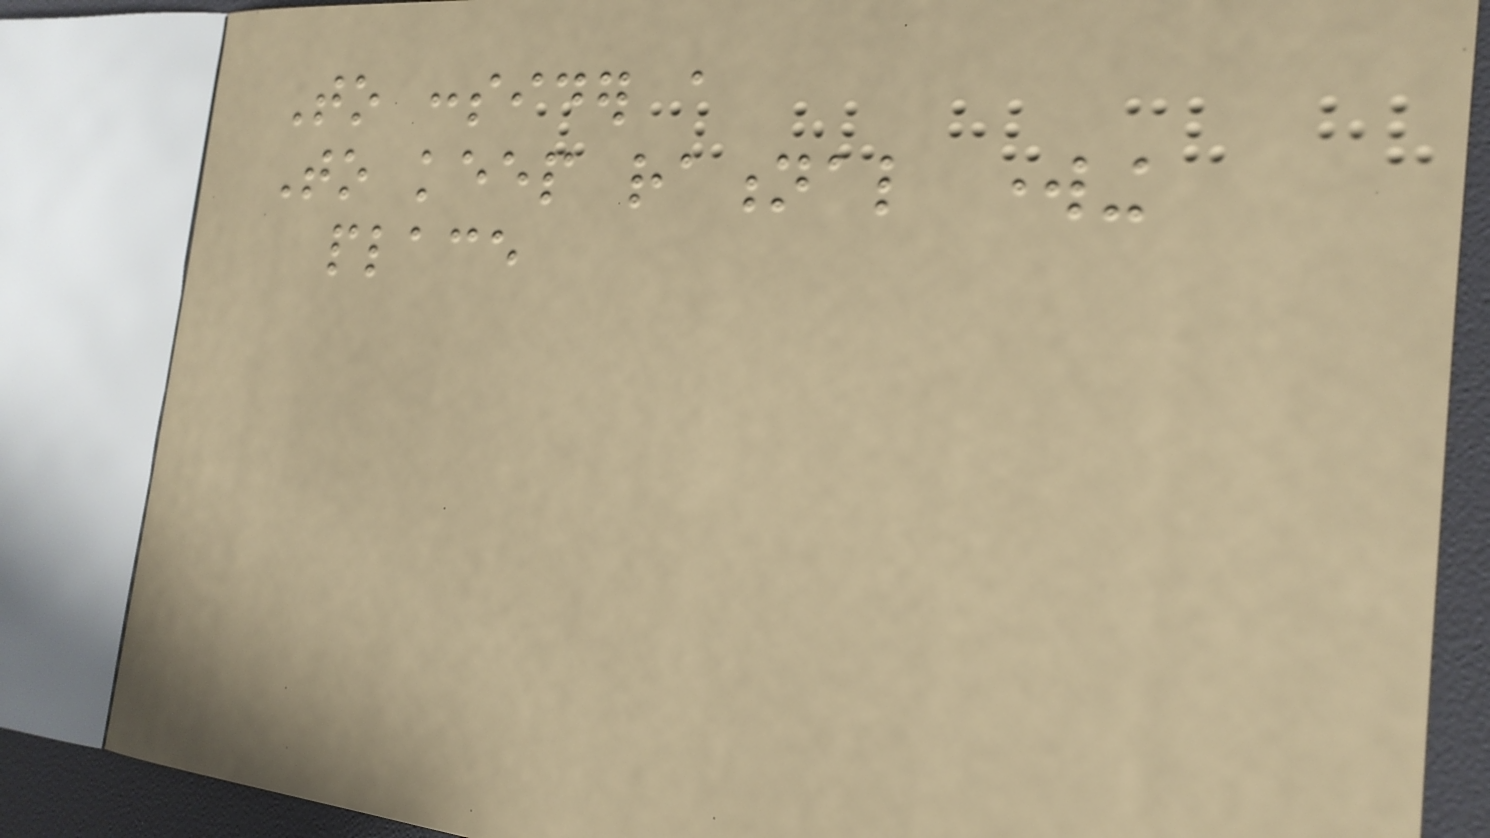To consider a
To keep rational working
place
